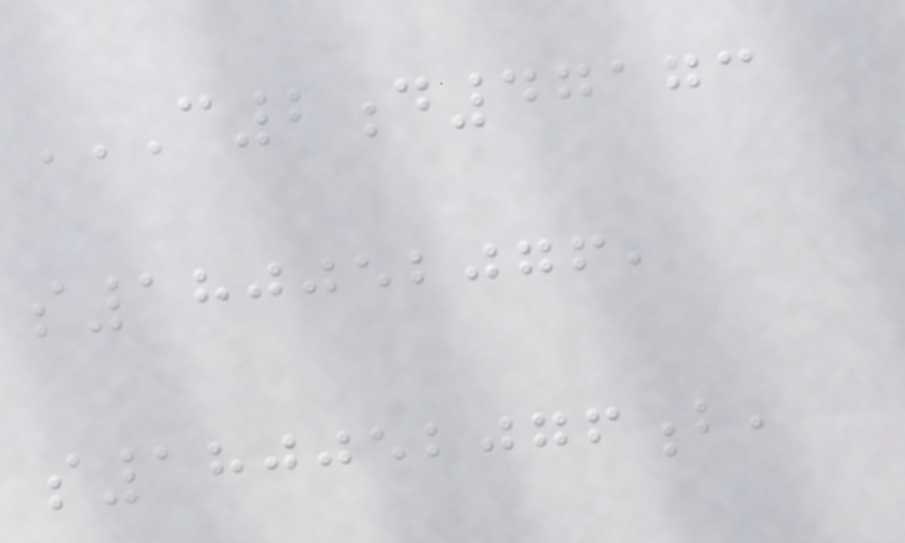C2D47173
S180052076,
S180052076B,
